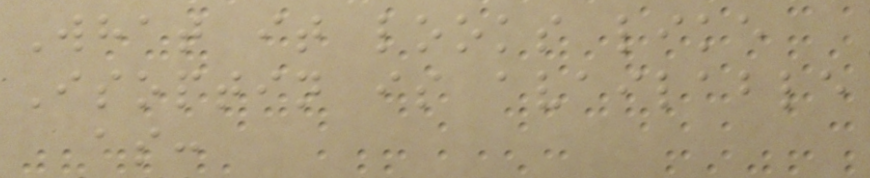What it looks like
Isoptin is available
as:
